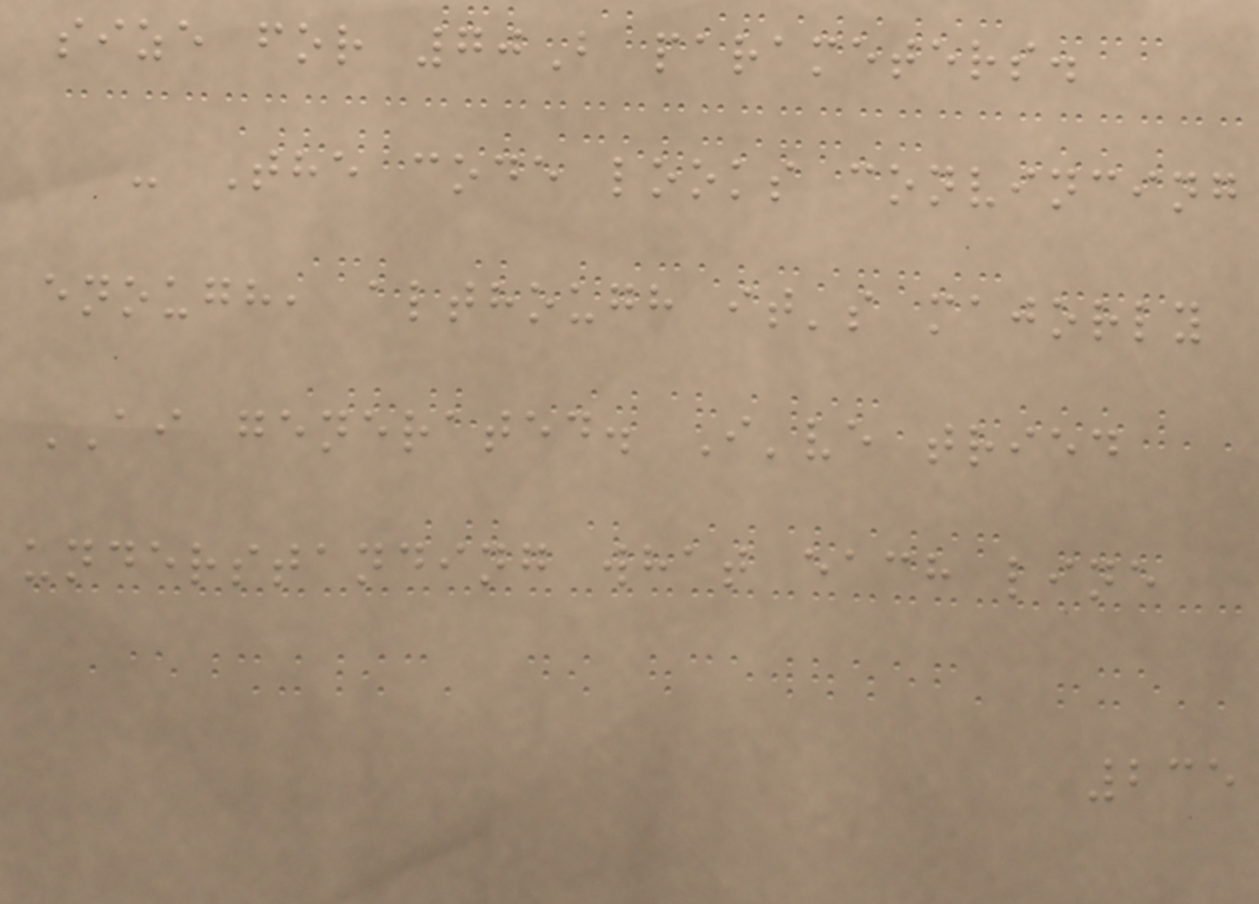size for 70B parameters.
- The code looks convincing
enough, although it's majorly
AI generated. I've tried
understanding what each line
235
